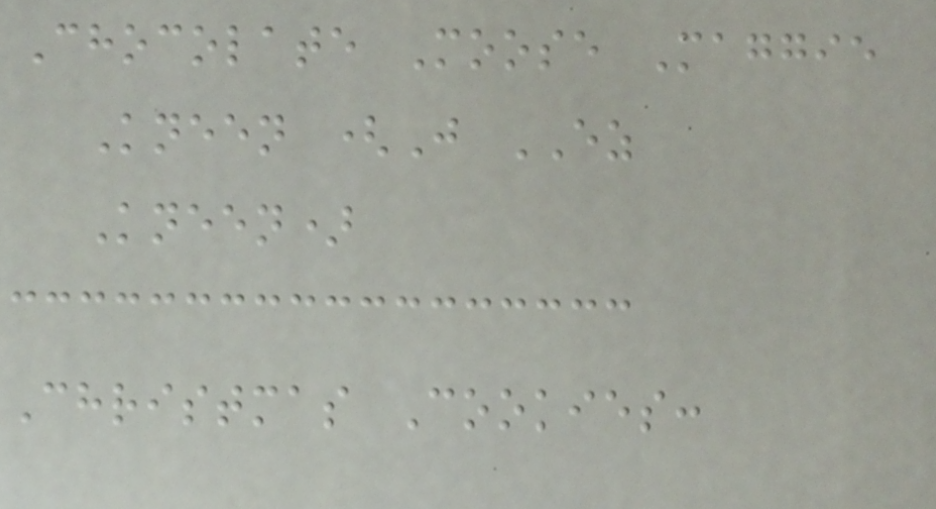Chocolate Moose Maggie
Kneen (J EZ
Kneen)
Christmas Cookies:
